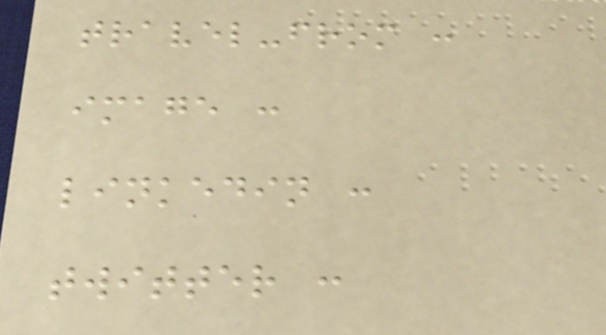travel-from :
image :
linkedin :
twitter :
